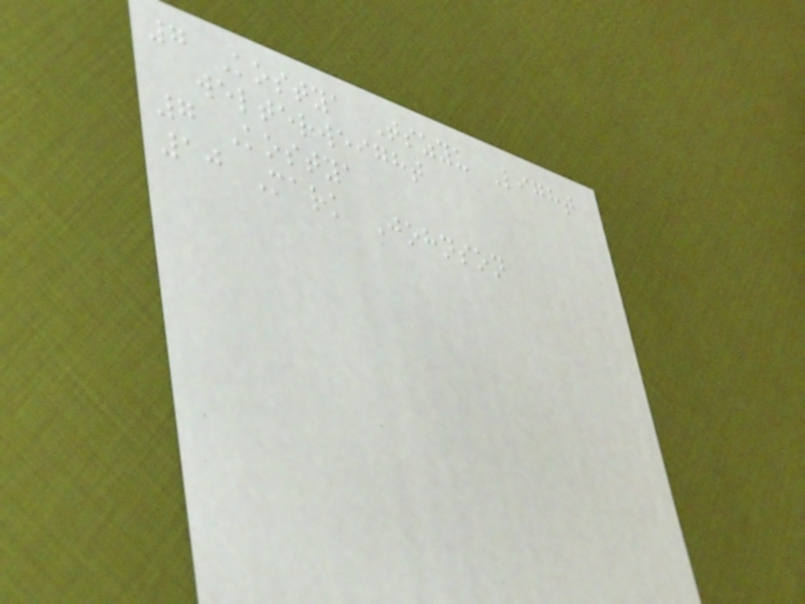7 Kostya Tszyu Light
welterweight
7 Kostya
10 Mark Johnson
